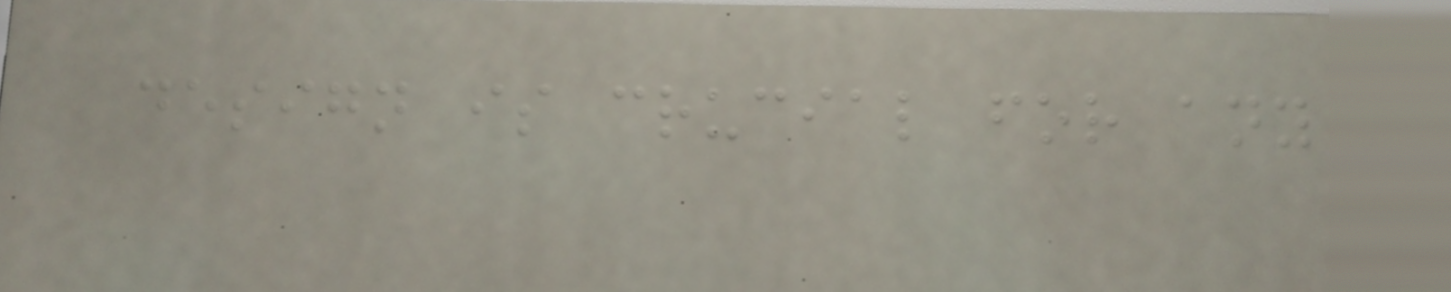design is crucial for any
